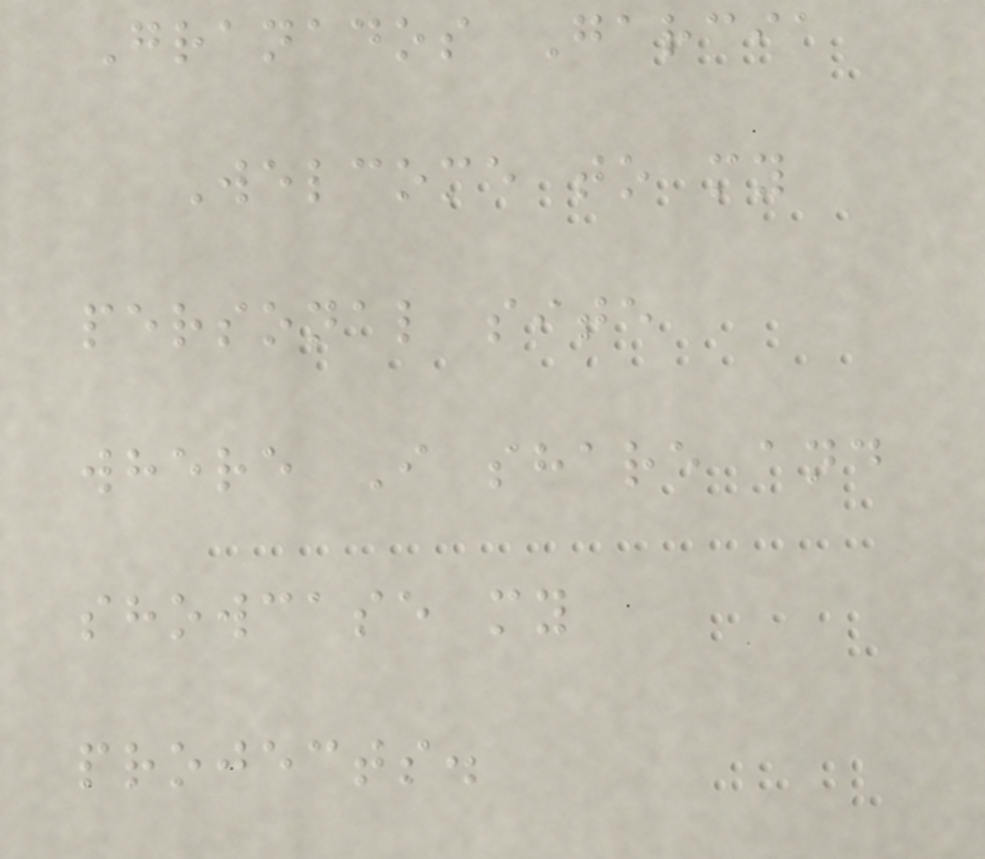Granados Garcia
Welcome to my
personal site
where I share and
showcase my
projects.
